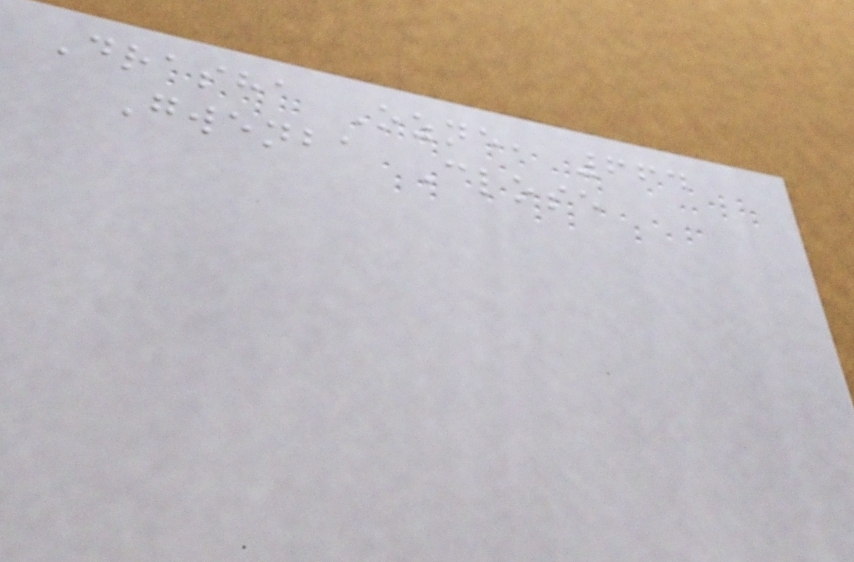Drasha Ozne, 664
Gwenba Close
